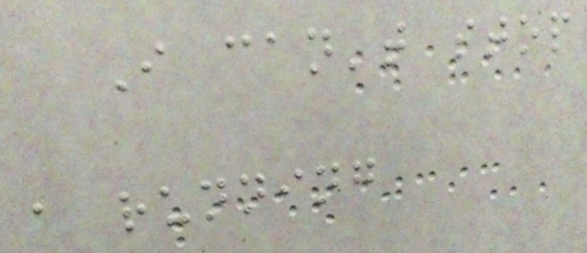I can't stop
a running
